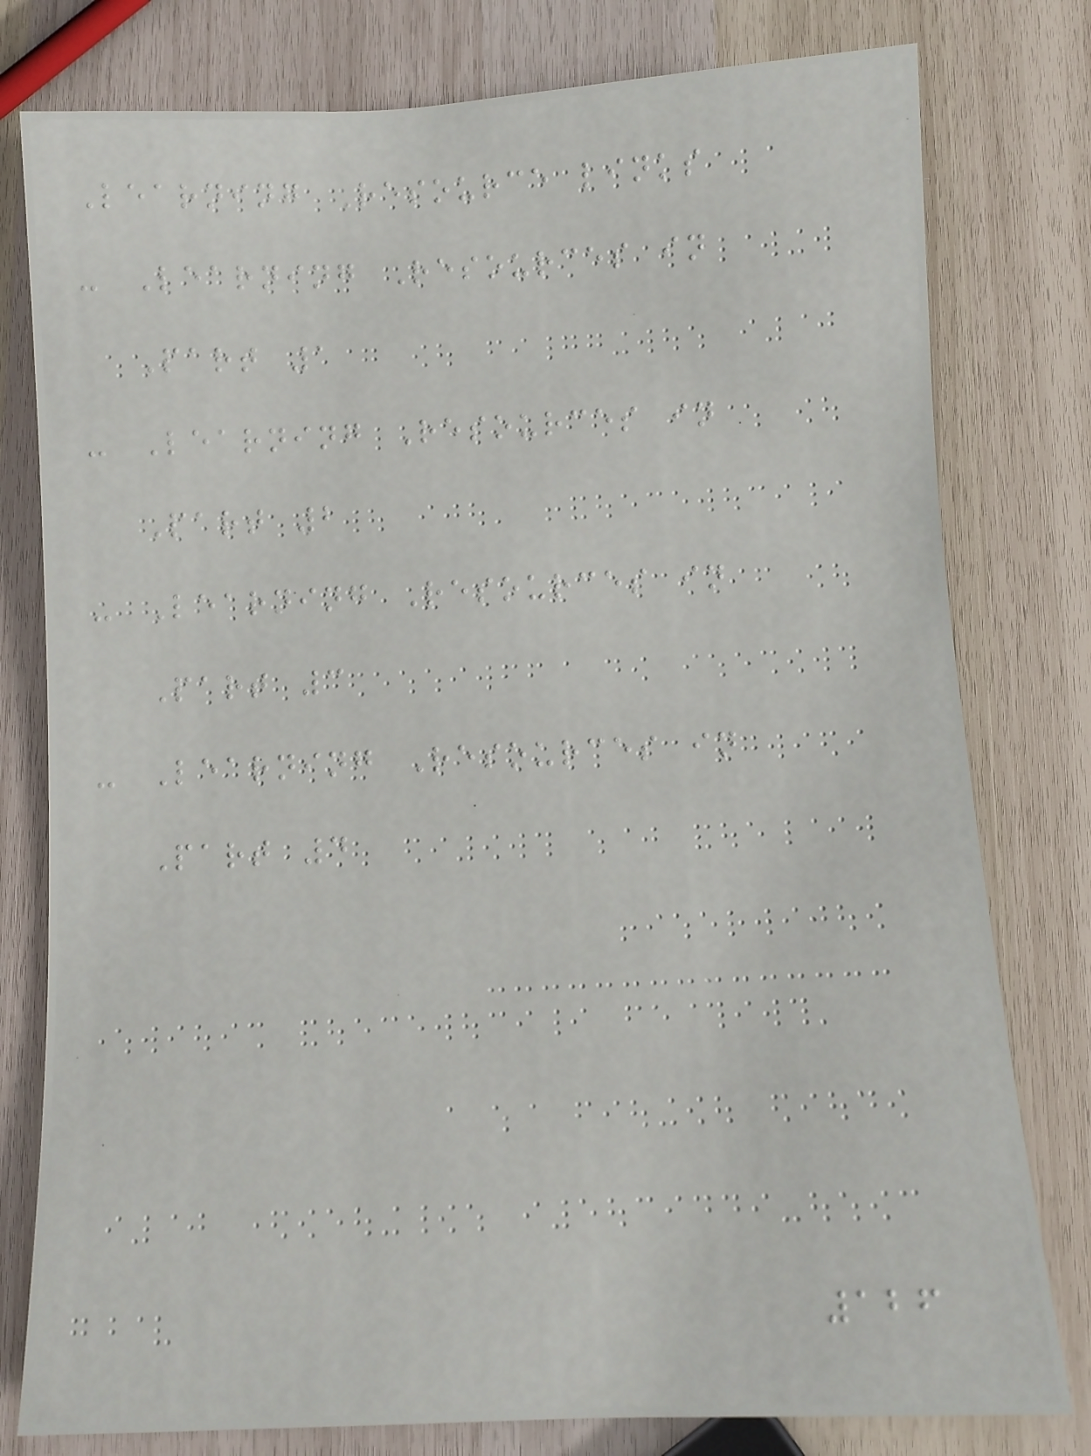Learning Resource links
- Learning Resources in
Part 1
- Learning Resources in
Part 2
- Learning Resources in
Part 3
- Learning Resources in
Part 4
126
